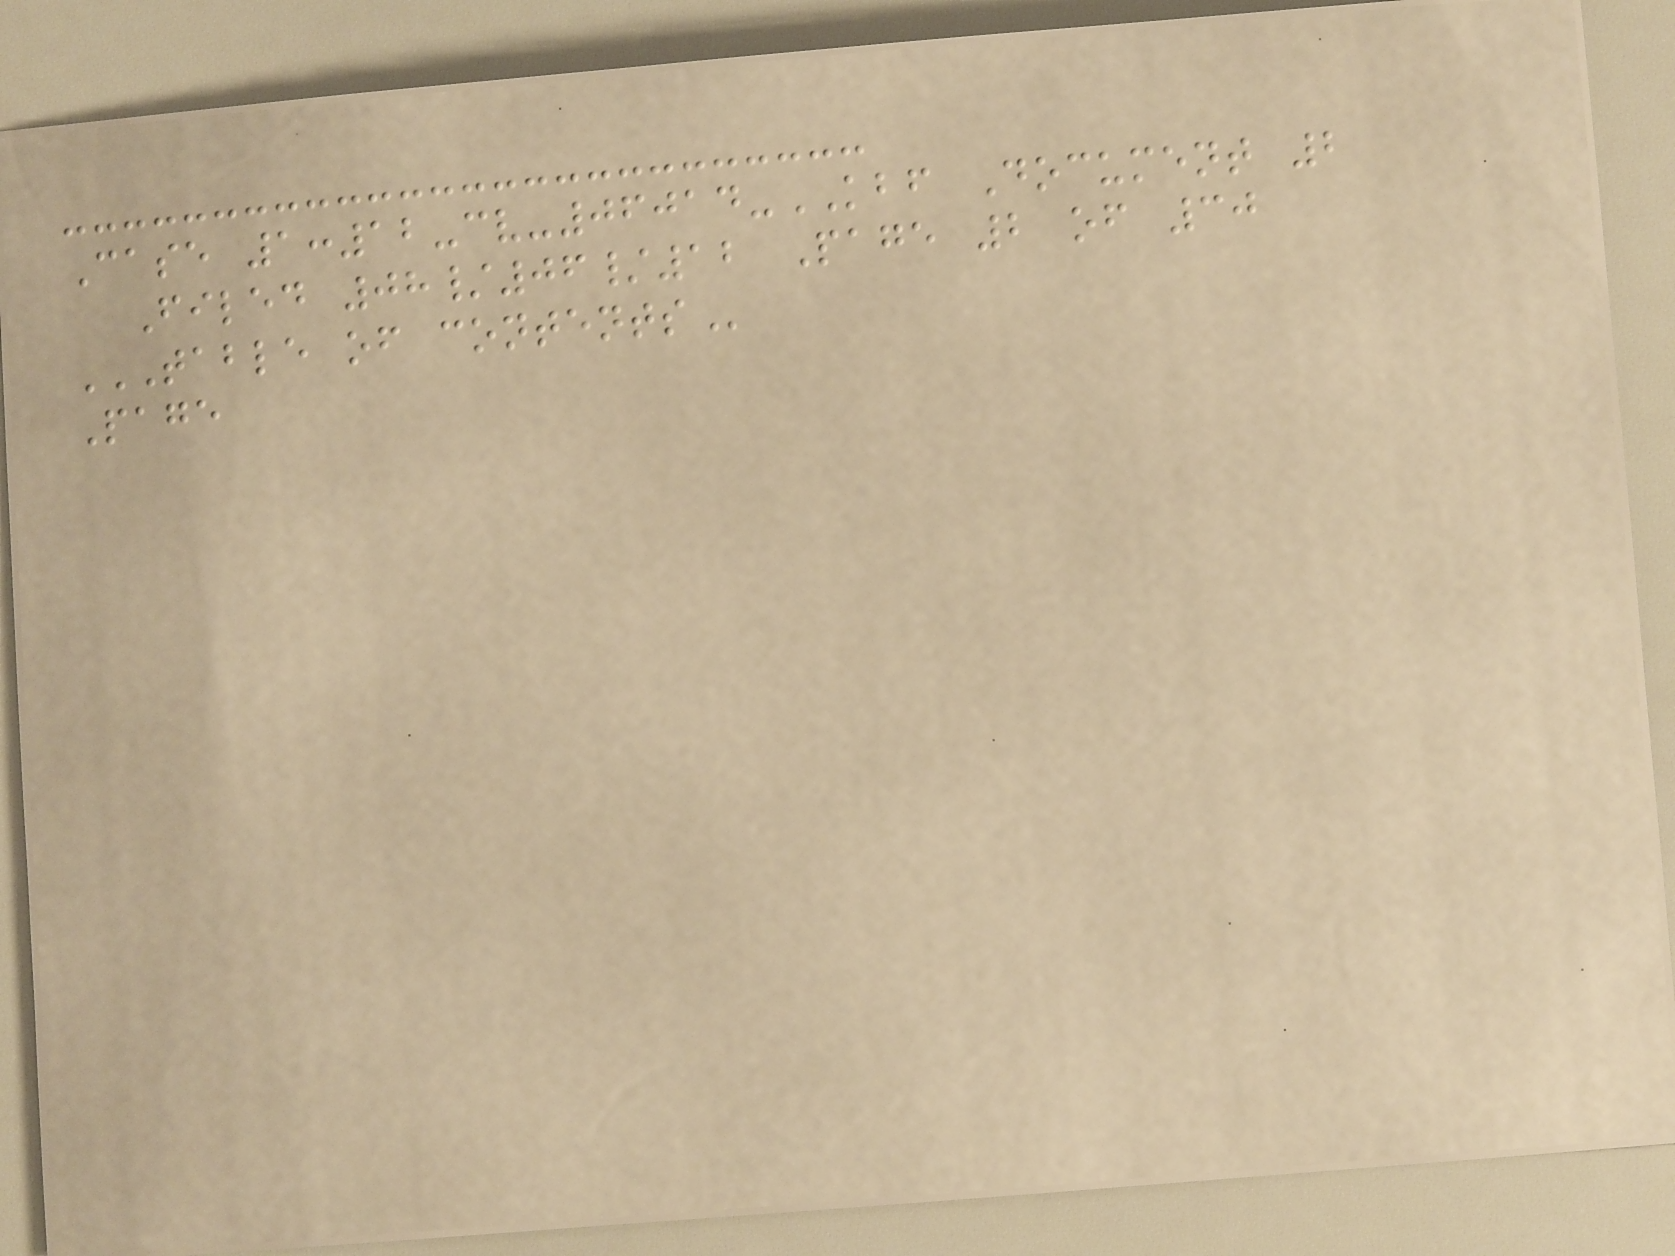Case 1:12-cv-06014-KBF Document 2
Filed 08/06/12 Page 2 of 30
TABLE OF CONTENTS
Page
